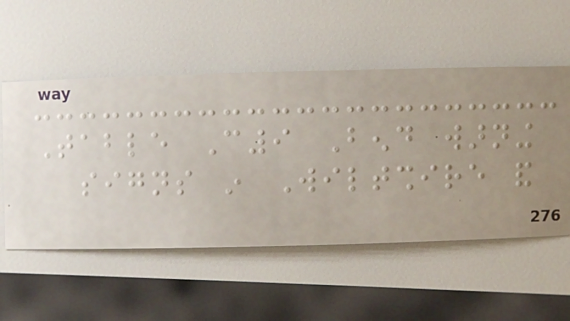Table C9 Bend warning
signs in Wiltshire and
